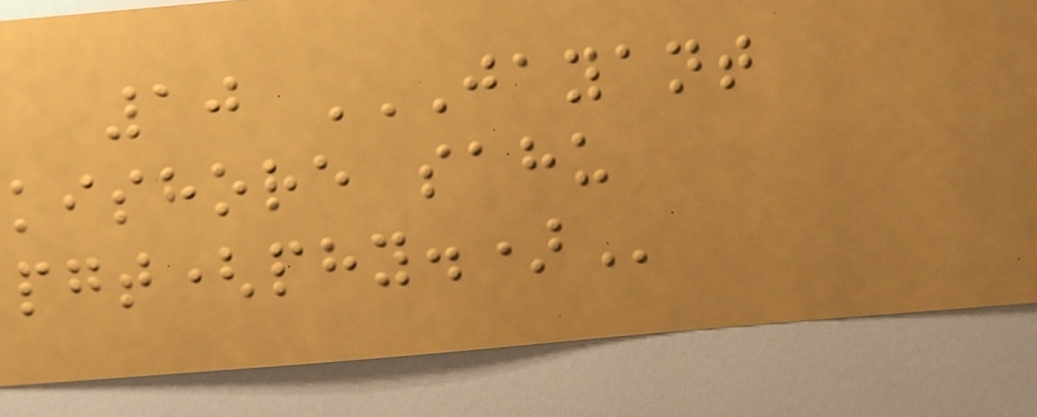10 JAYANT
KISHORE SAHU
PGT(PHY.)
